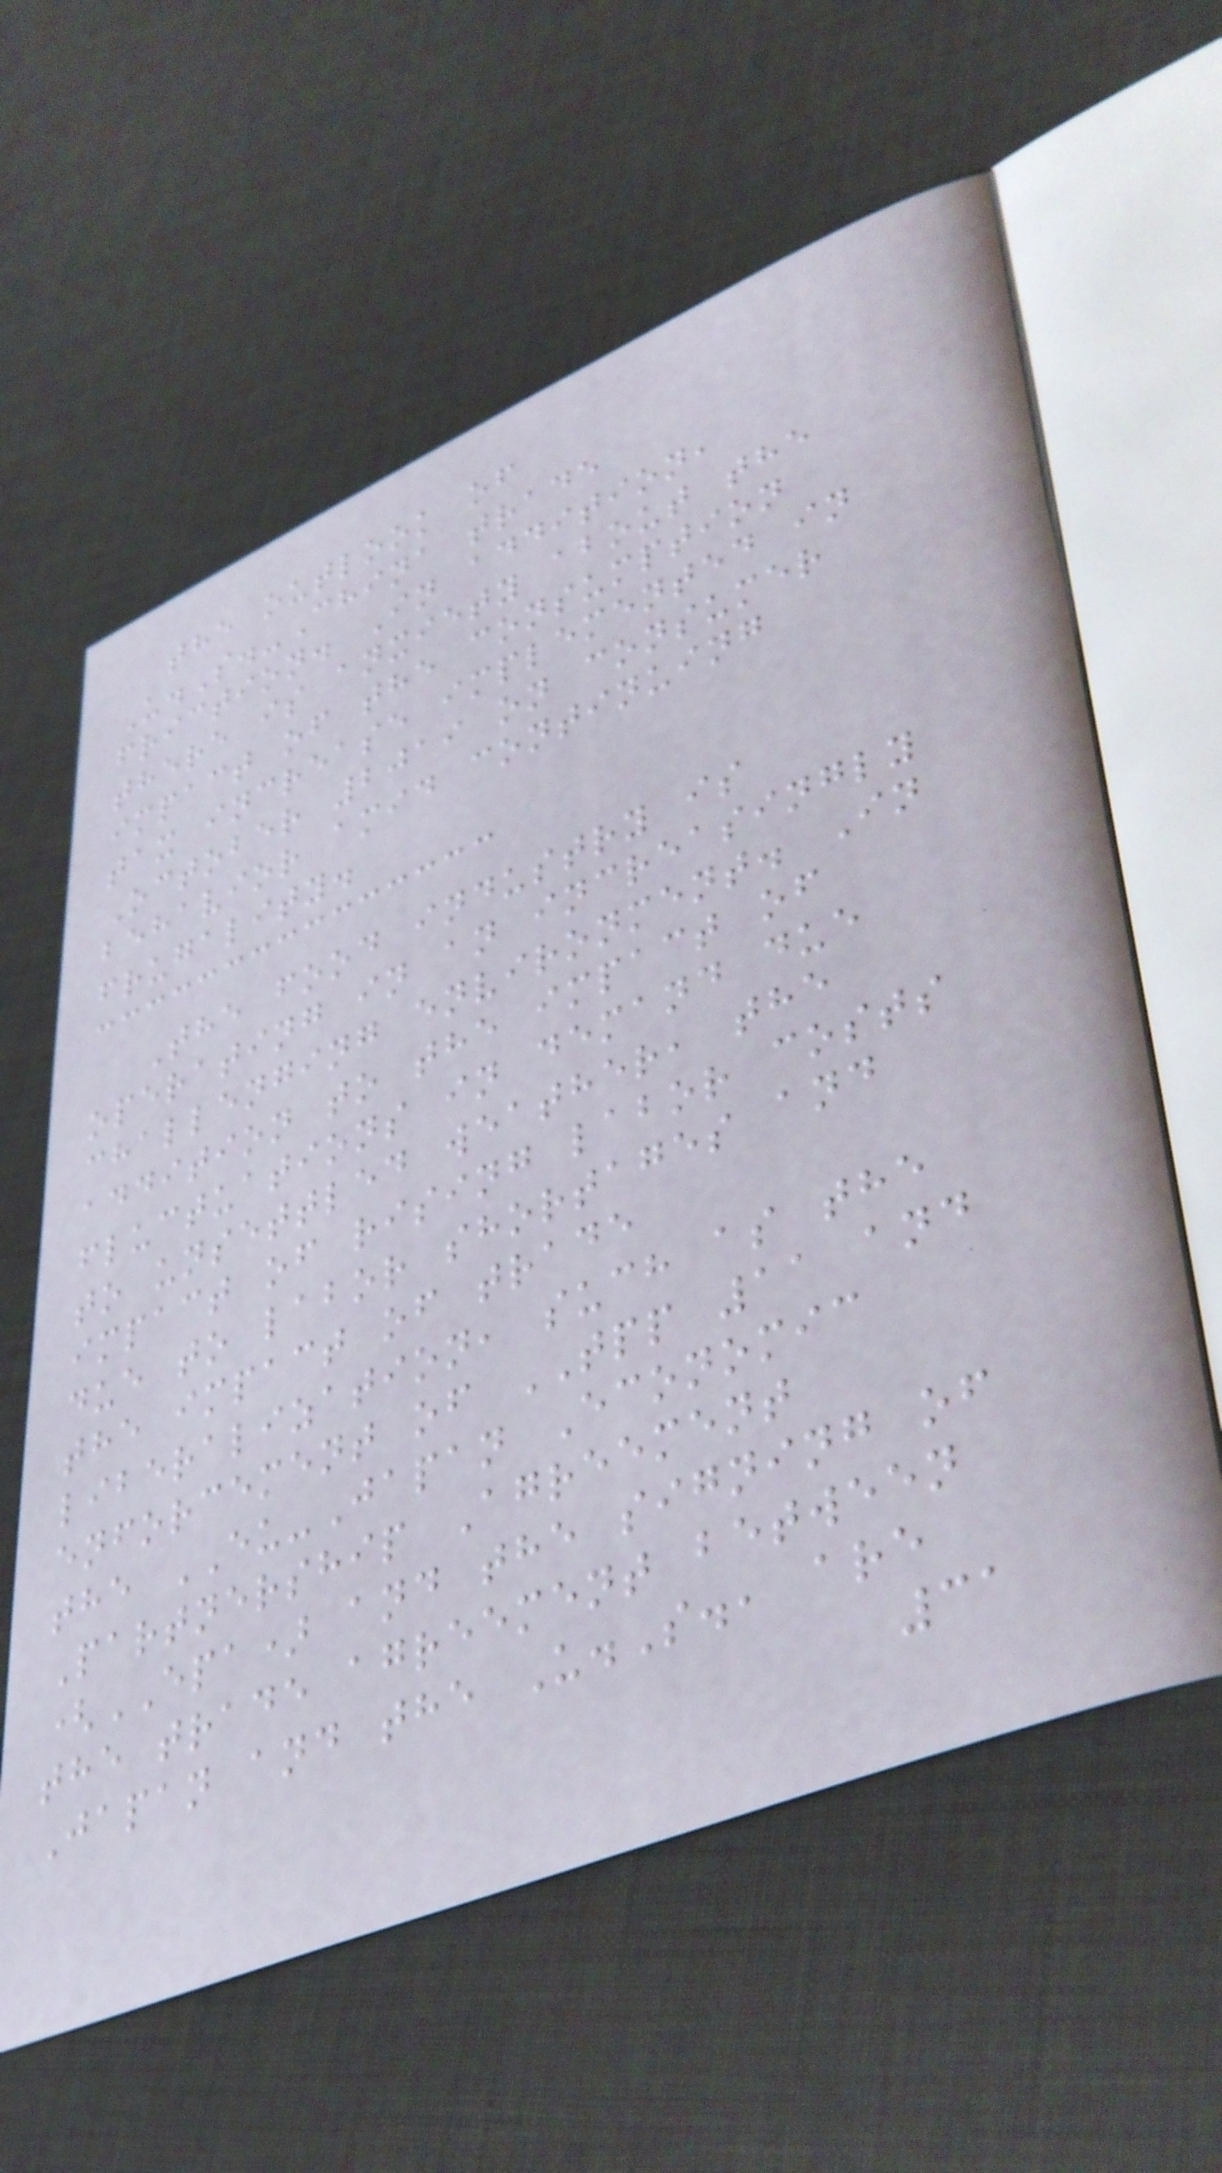the outlook of
U.S.-China trade
friction. In addition,
there is anxiety about the
impact of the consumption
tax increase implemented in
October 2019 on consumer
behavior amid continuing
frugality.
The food industry is
operating in an increasingly
challenging environment. In
addition to the impact of
fluctuations in demand due
to unsettled weather, the
impact of rising labor costs
due to labor shortages and
the impact of trade
liberalization, such as the
enforcement of TPP 11 and
the EU-Japan Economic
Partnership Agreement
(EPA) and the signing of
the trade agreement between
Japan and the U.S., are
31
